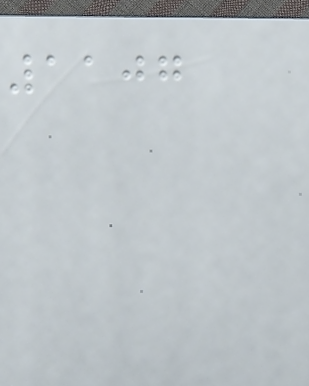1107
